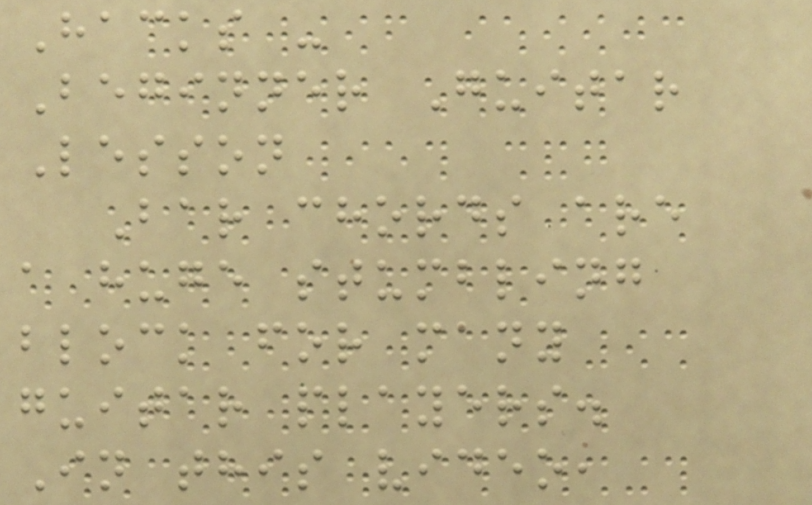Hacks -
Beginner Guitar
Lesson
Bar chords are
a huge stumbling
block for many
guitar players.
In this video,
